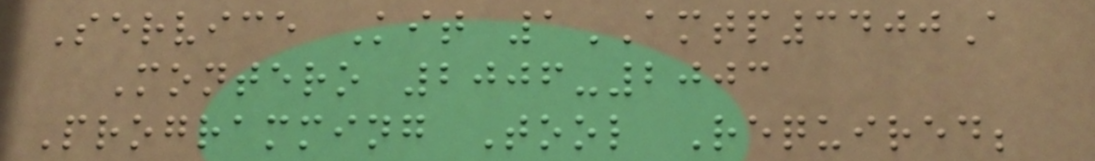Service Kit 1AMTP3400A
Montero 2006-2003
Programming Tool Required;
